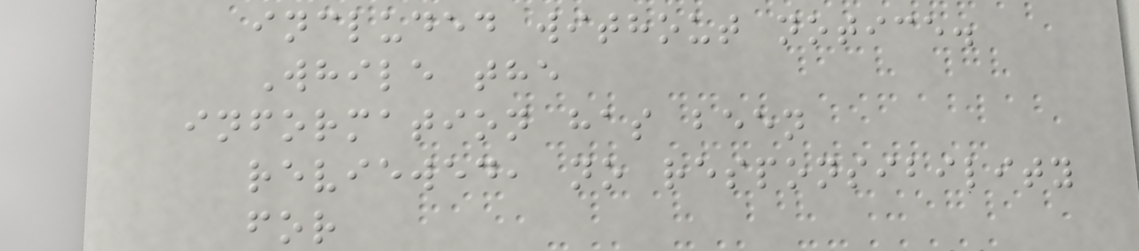included without notice.
While the
information has been
reviewed, no responsibility
for
